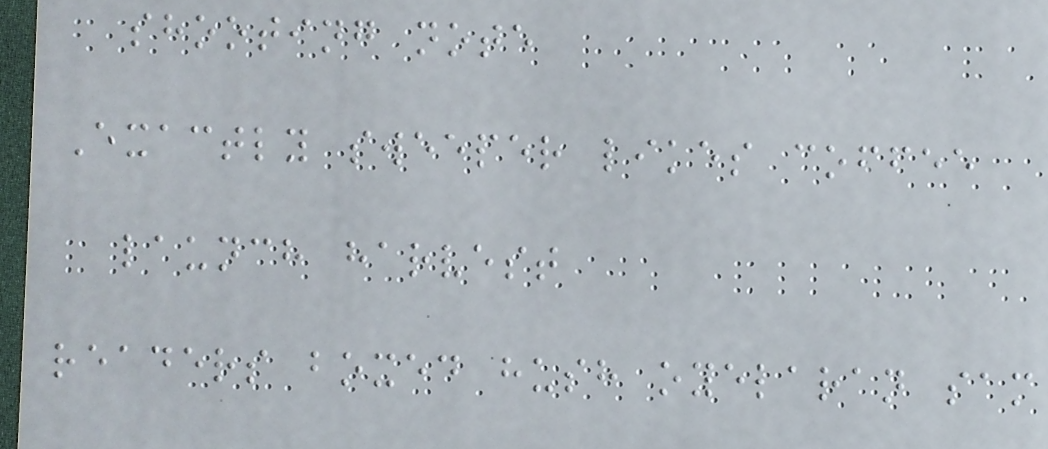shooting note
Exactly sweeper likes coffee
launch harvest
readers boxed hush oyelaran sam
